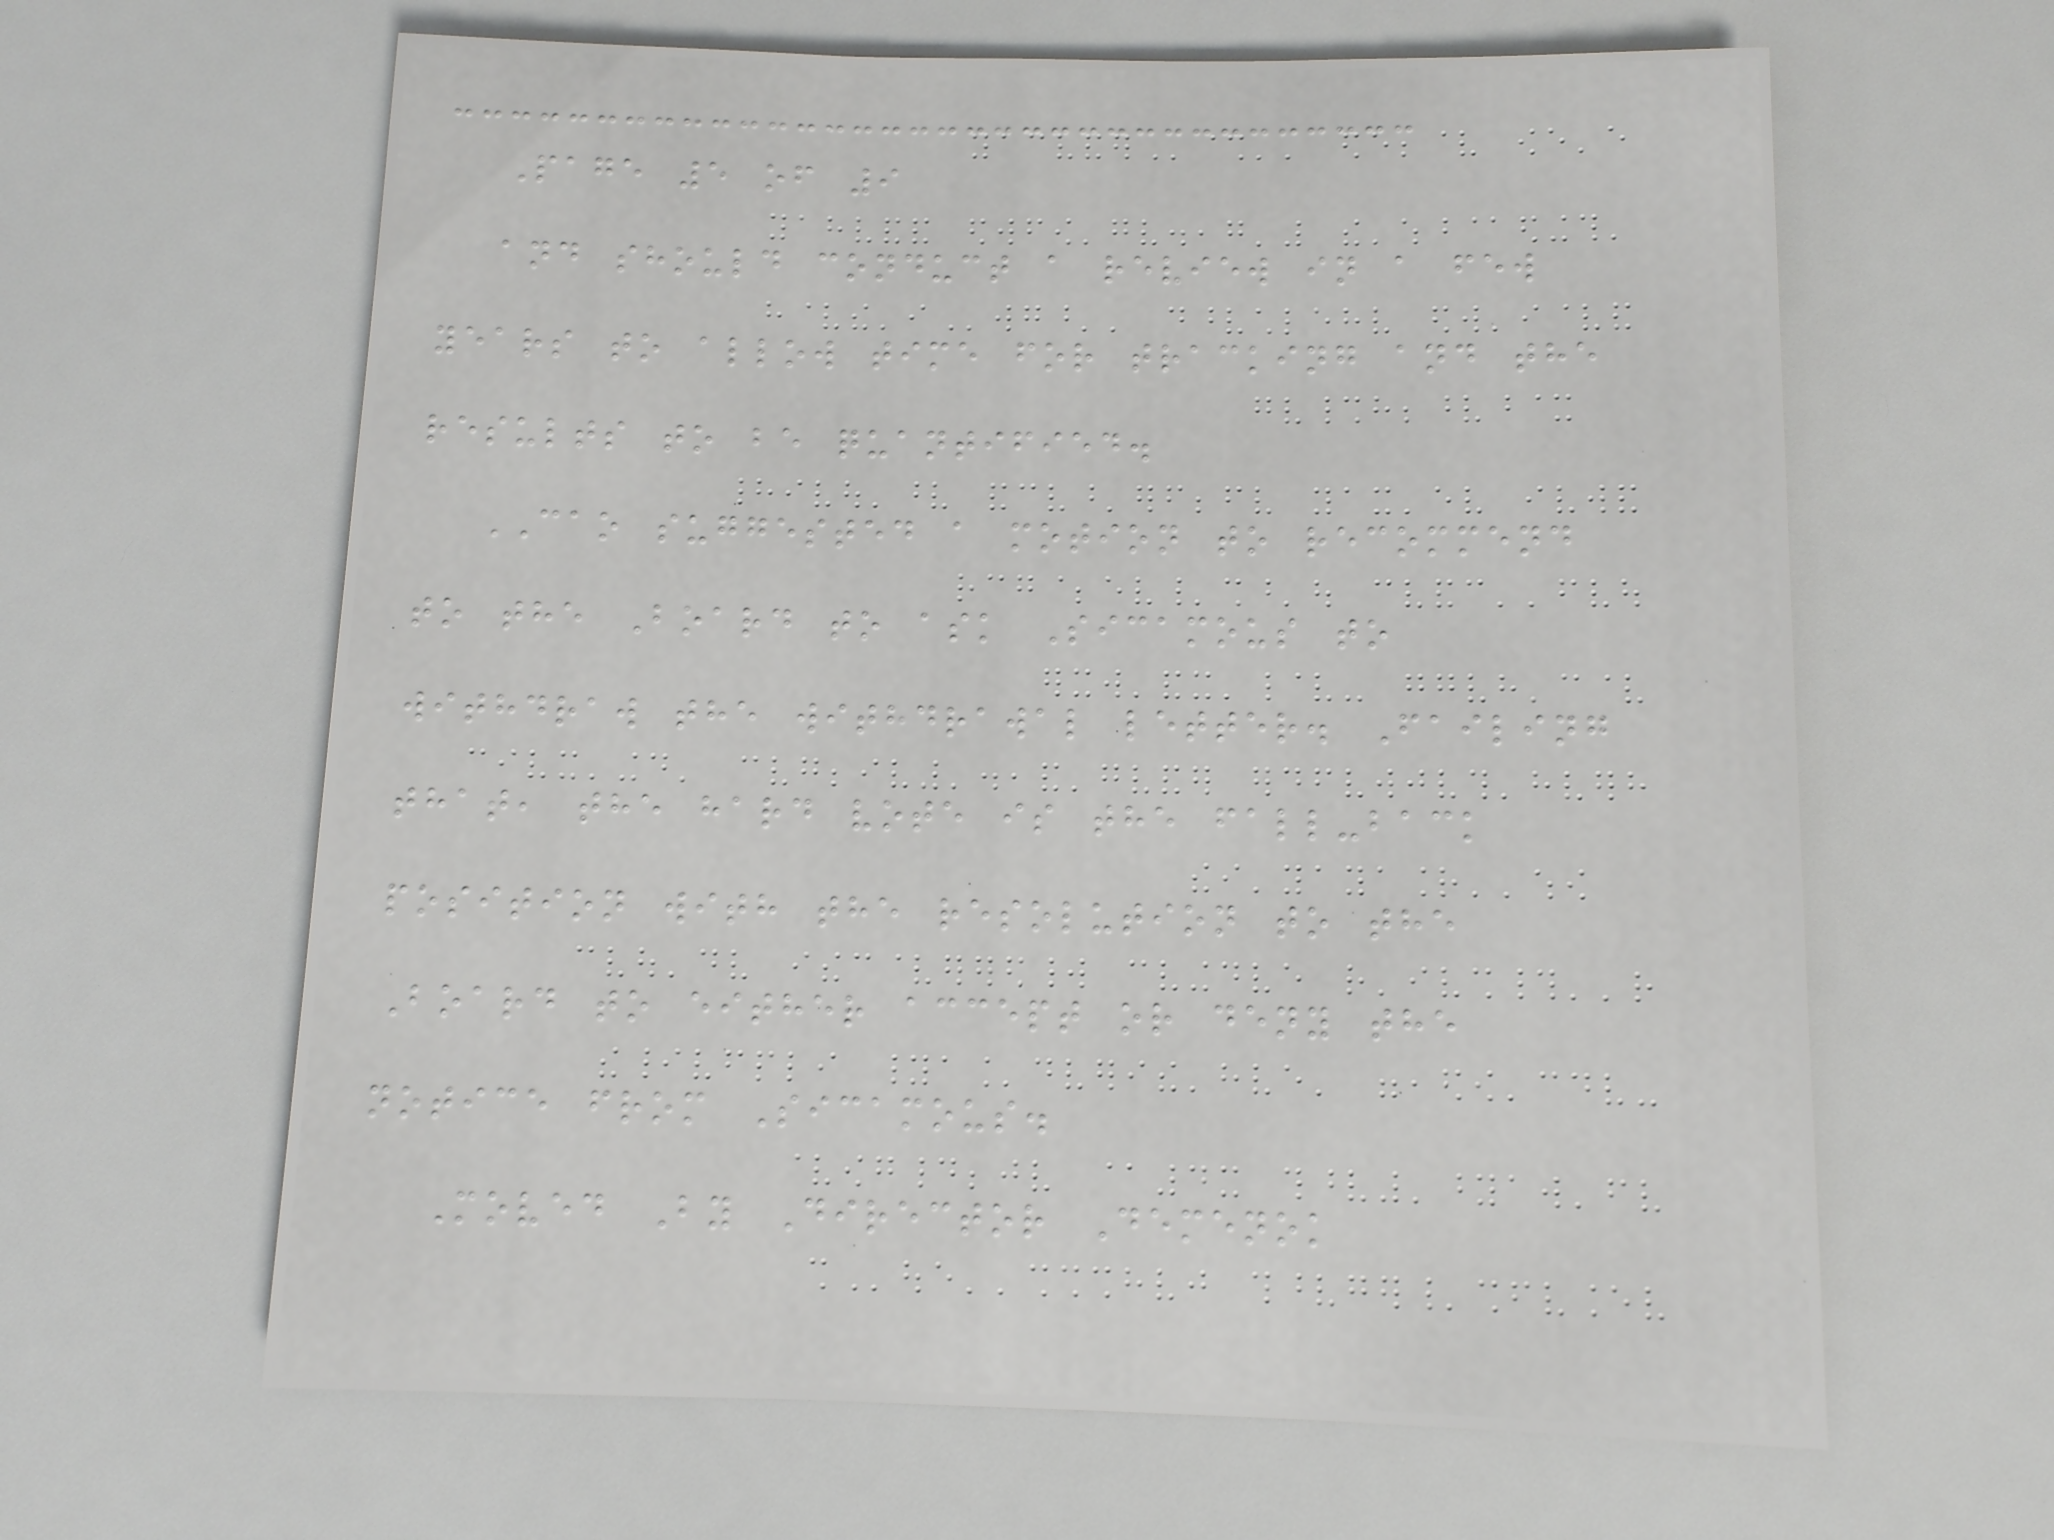Page 5 of 9
and should conduct a review in a few
years to allow time for tracking and the
results to be quantified.
CAO suggested a motion to recommend
to the Board to ask Sicamous to
withdraw the withdrawal letter. Failing
that, the hard vote is the fall-back
position with the resolution to the
Board to either accept or deny the
notice from Sicamous.
Moved By Director Demenok
